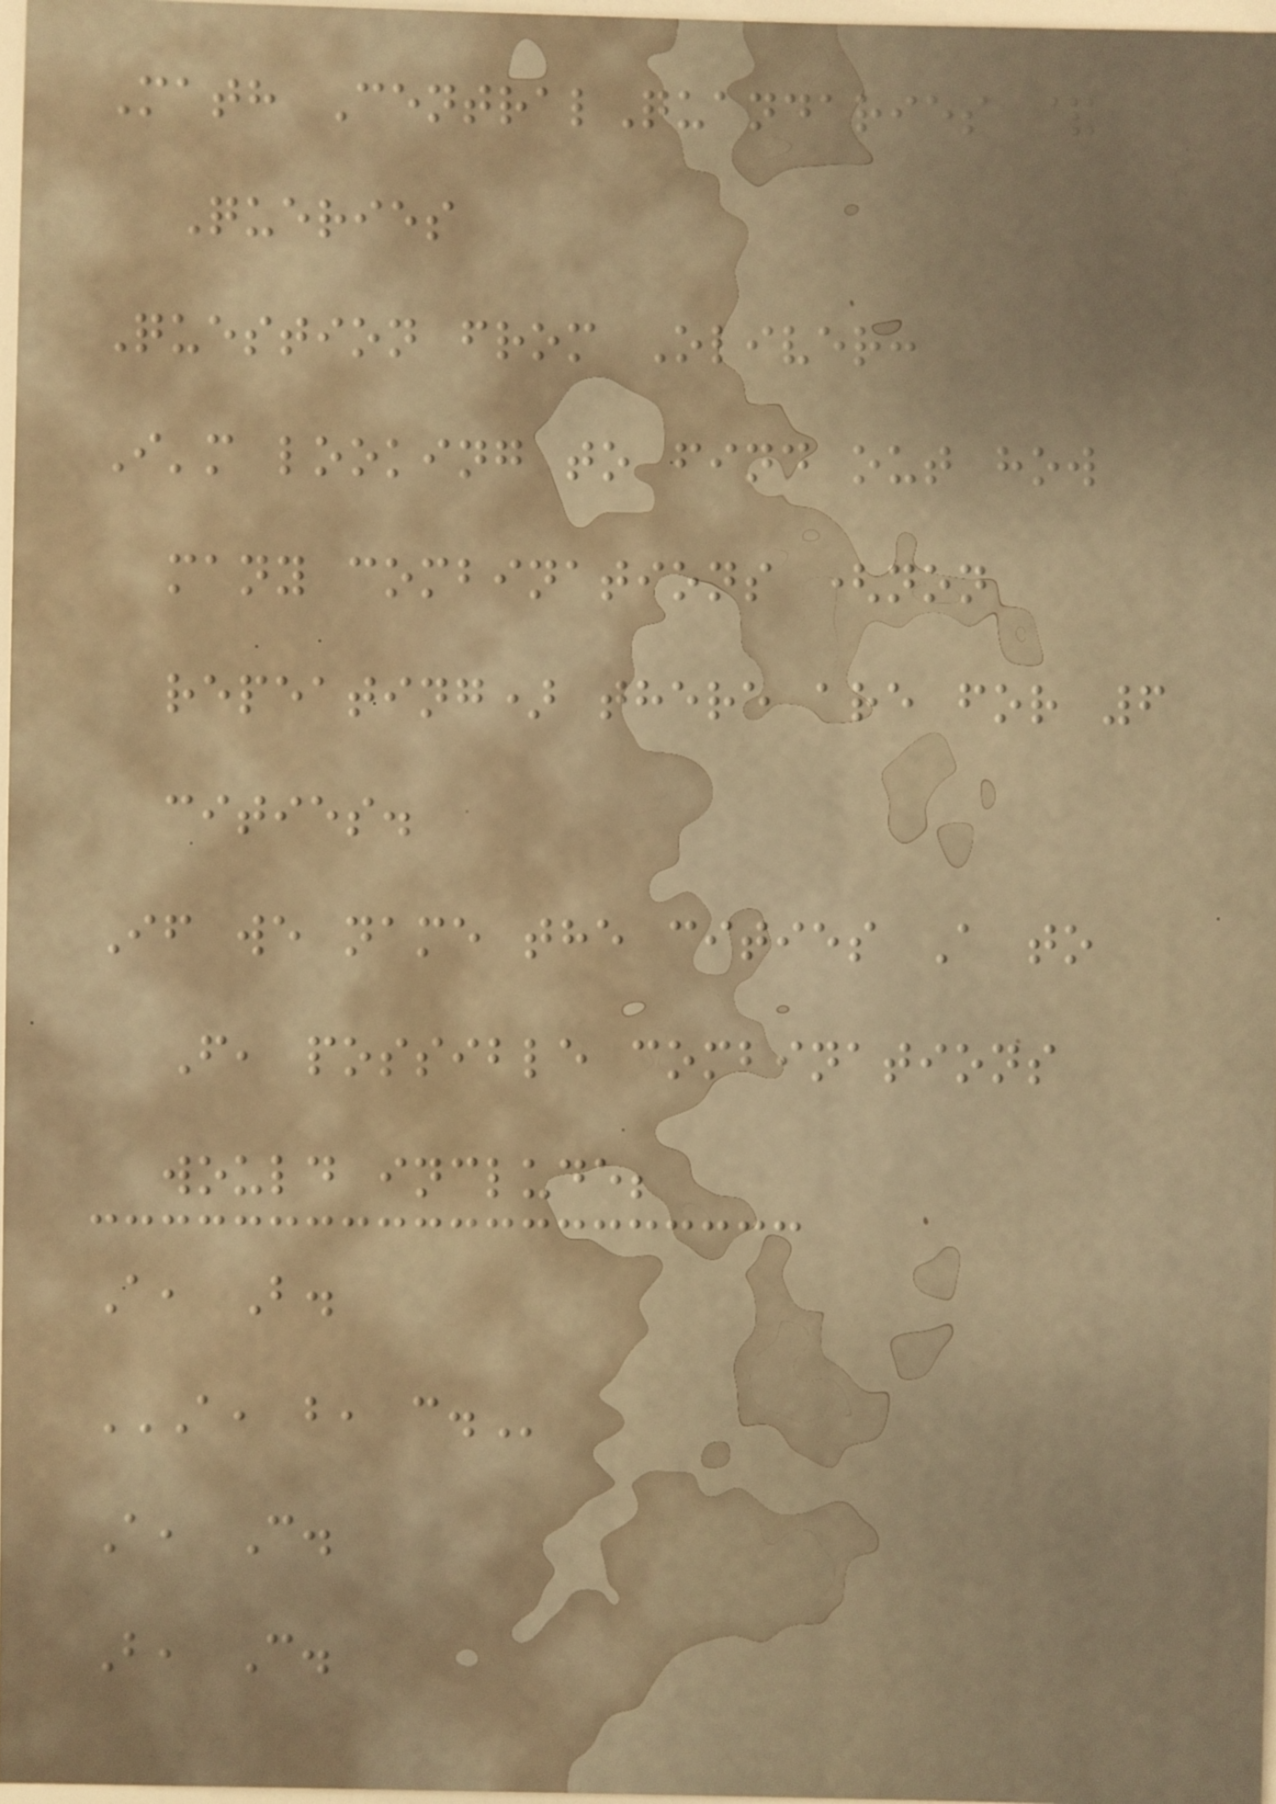Math CentralQuandaries &
Queries
Question from Oliver:
I'm looking to find out how
many combinations (non
repeating) there are for 6
cities.
If we name the cities A to
F, possible combinations
would include;
A, B.
A, B, C.
A, C.
B, C.
